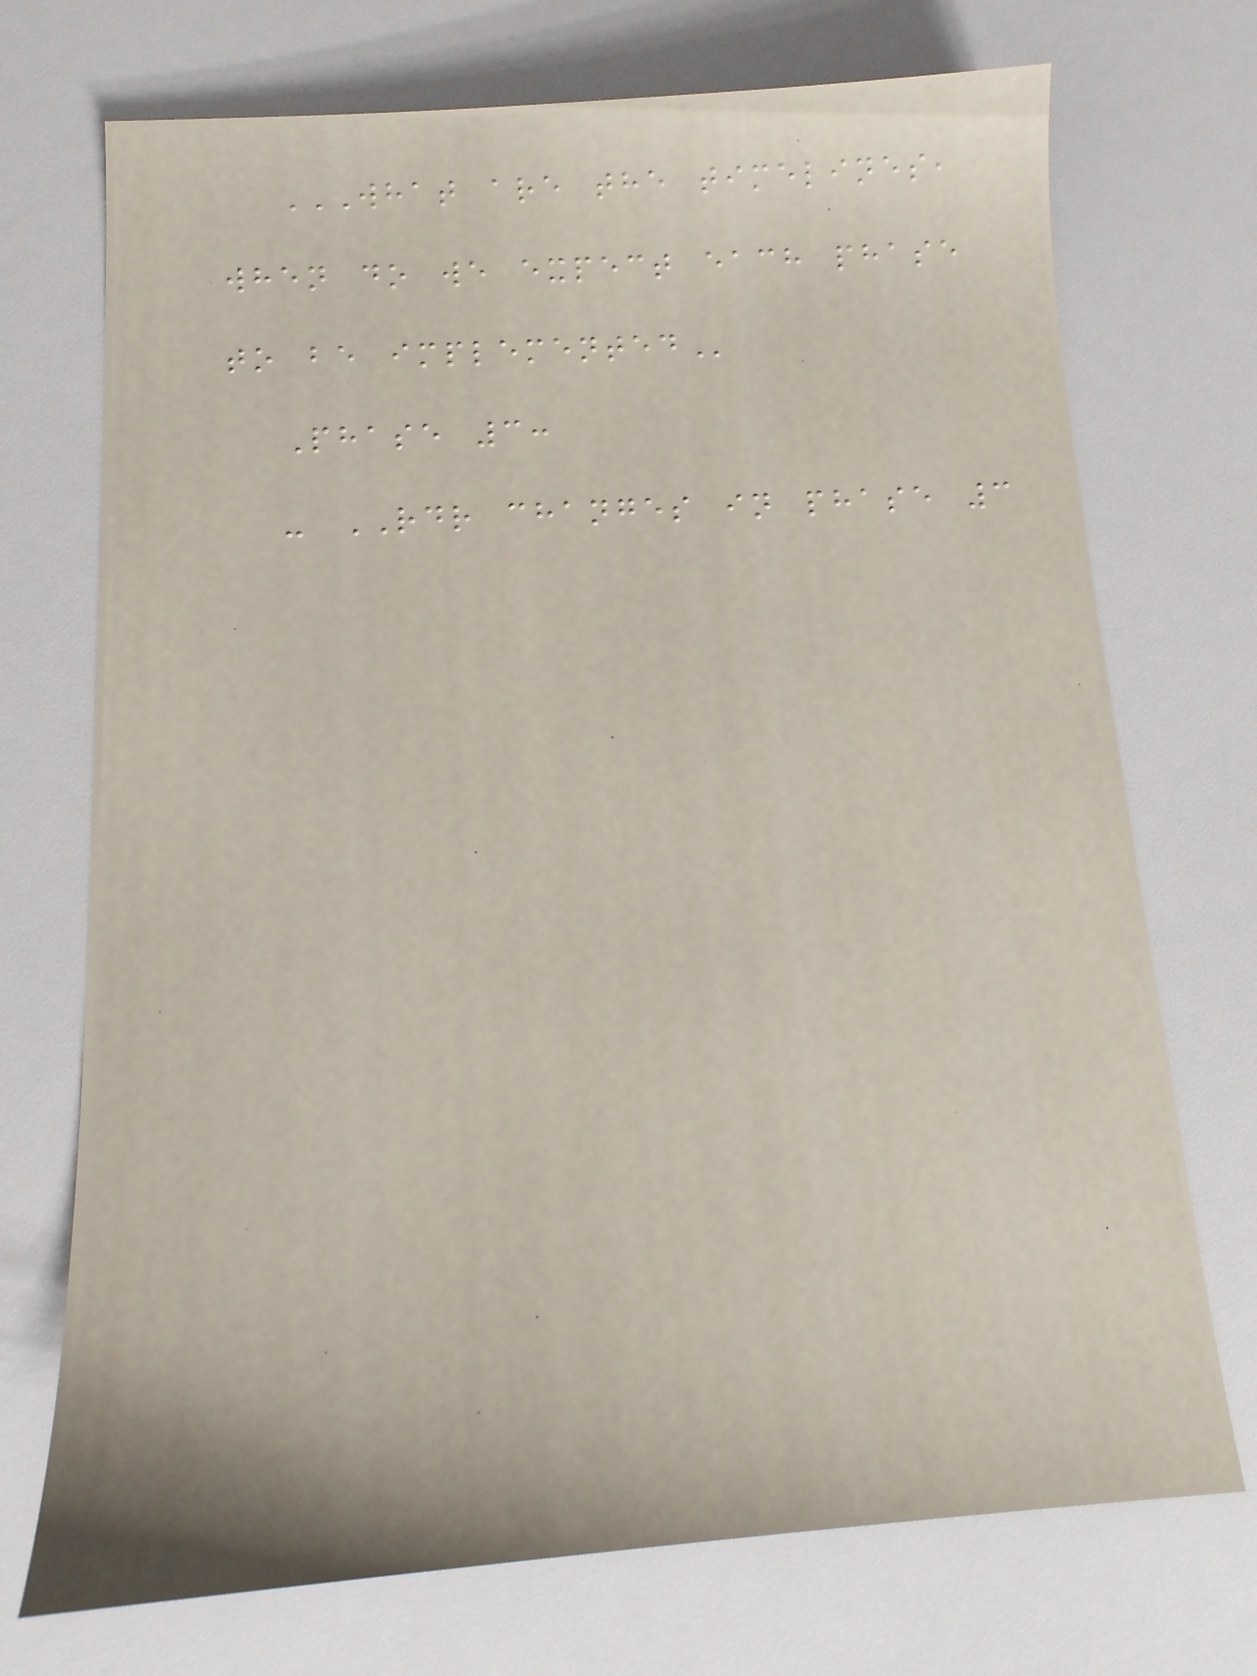WHAT ARE THE TIMELINES,
WHEN DO WE EXPECT EACH PHASE
TO BE IMPLEMENTED
Phase 3:
- RDR changes in phase 3
